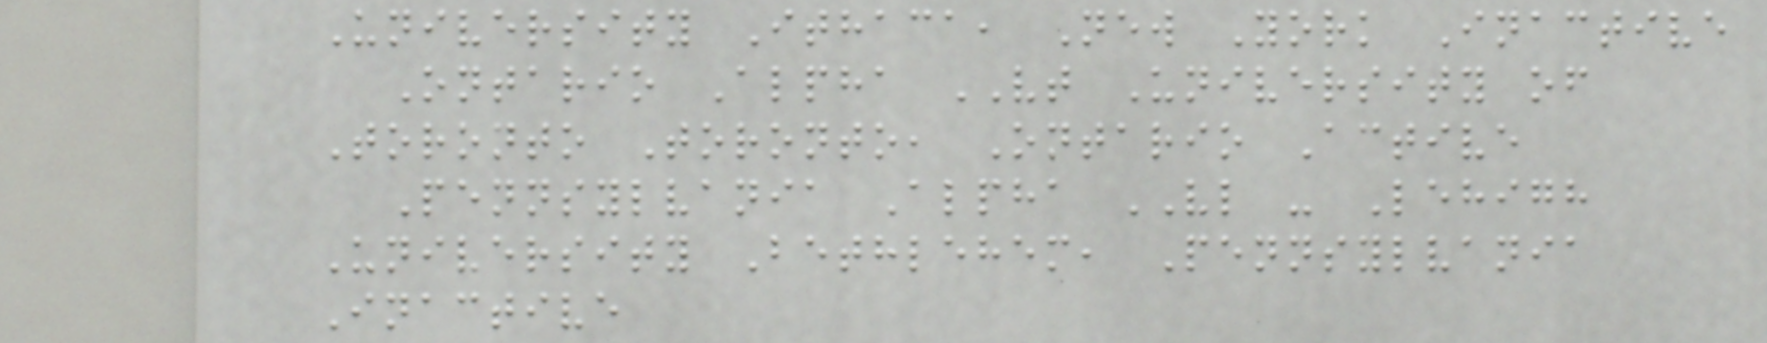University Ithaca, New York Inactive
Ontario Alpha VT University of
Toronto Toronto, Ontario Active
Pennsylvania Alpha VL - Lehigh
University Bethlehem, Pennsylvania
Inactive
